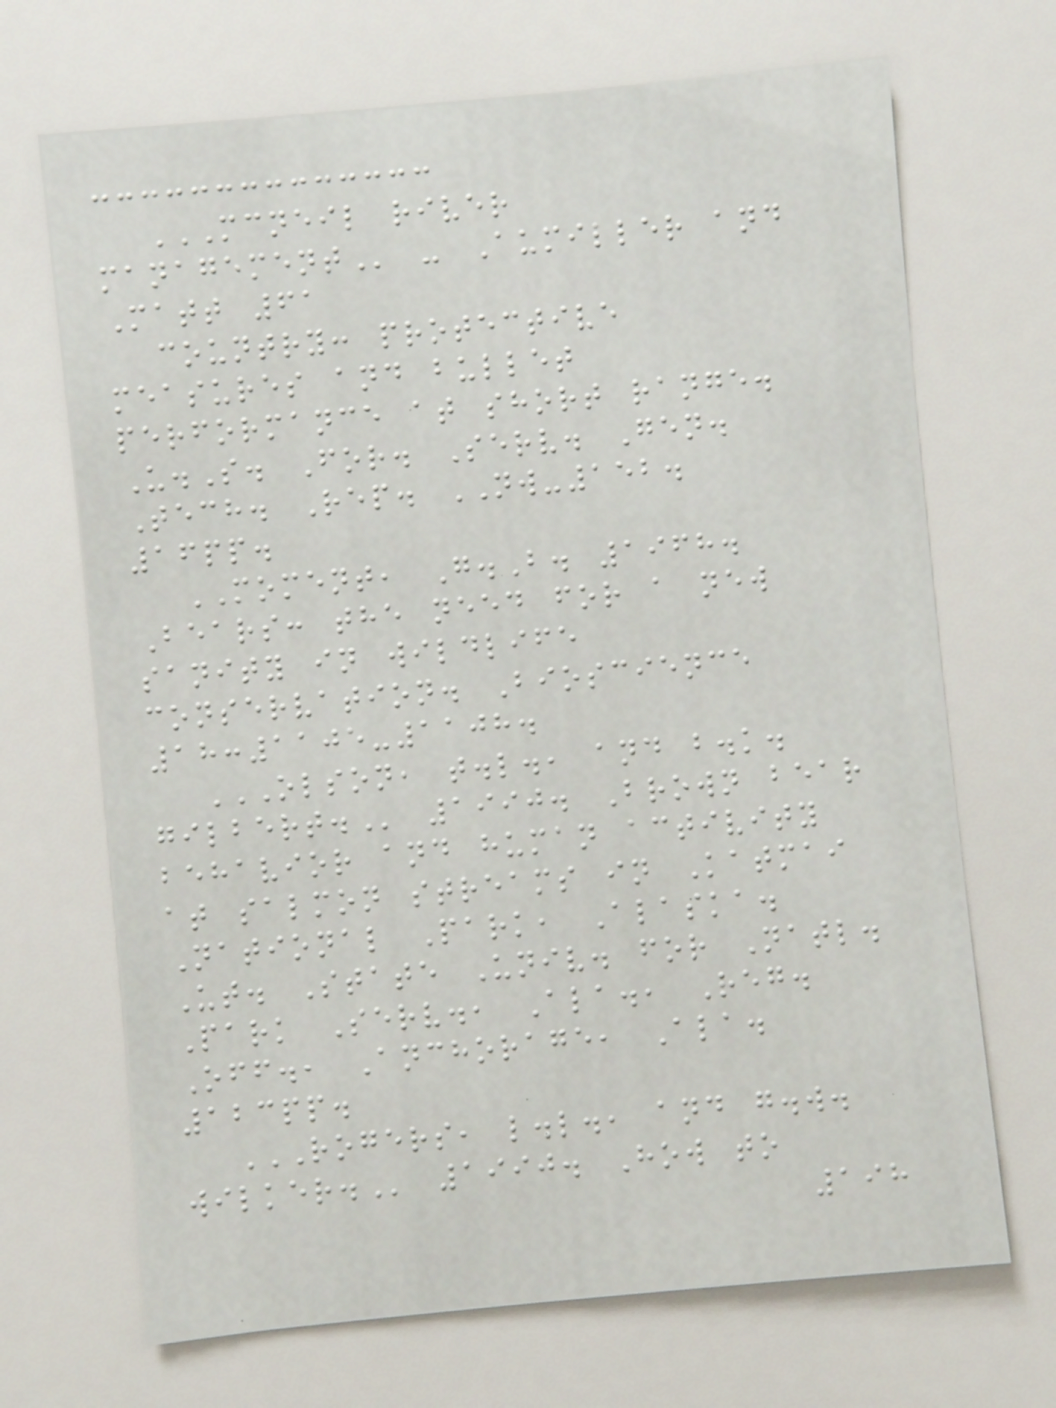MCNEIL RIVER
MANAGEMENT - Aumiller and
Matt 61
country: protective
measures and bullet
performance at short range.
U.S. For. Serv. Gen.
Tech. Rep. NW-152.
16pp.
MOMENT, G.B. 1968.
Bears: the need for a new
sanity in wildlife
conservation. Bioscience
18:1105-1108.
OLSON, T.L., AND B.K.
GILBERT. 1990. Brown bear
behavior and human activity
at salmon streams in Katmai
National Park, Alaska.
Ut. State Univ. for Natl.
Park Serv., Ala., Reg.
Off., Anchorage, Ala.
123pp.
ROGERS, L.L., AND G.W.
WILKER. 1990. How to
198
